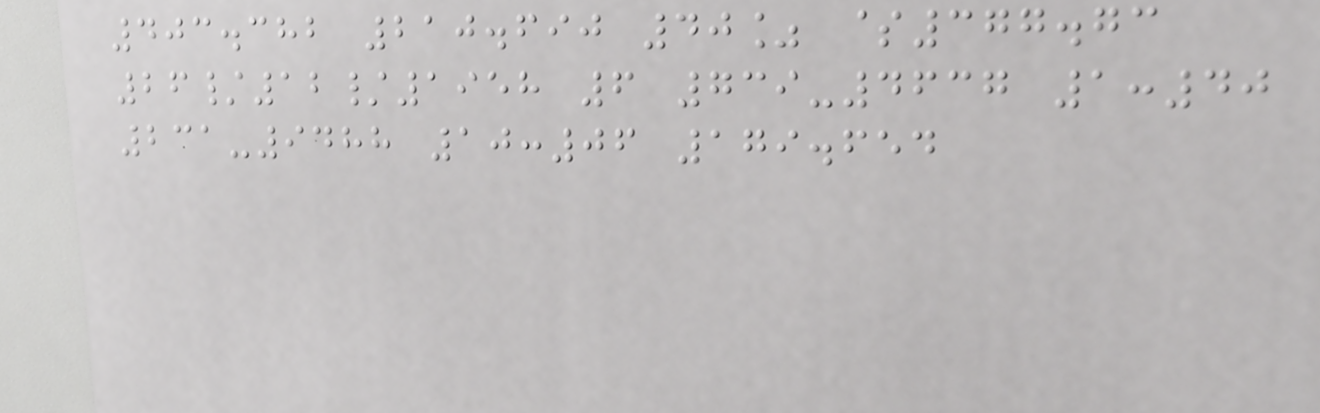403.382 210.690 40% $377.73
26/12/1958 6 739-4637 1:40
231-9488 10:06 179.654
